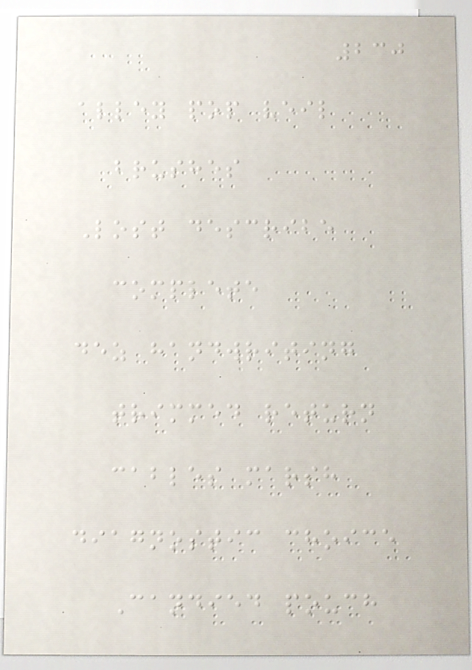230
alley pop veil
brushes
Lost describe
complete
dez handwriting
trimmed return
cables marsh
diagnostic choice
Candied pouch
